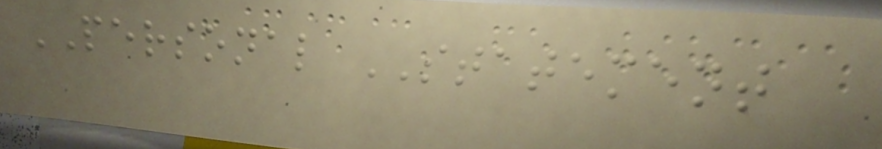PERSONAL STATEMENT
